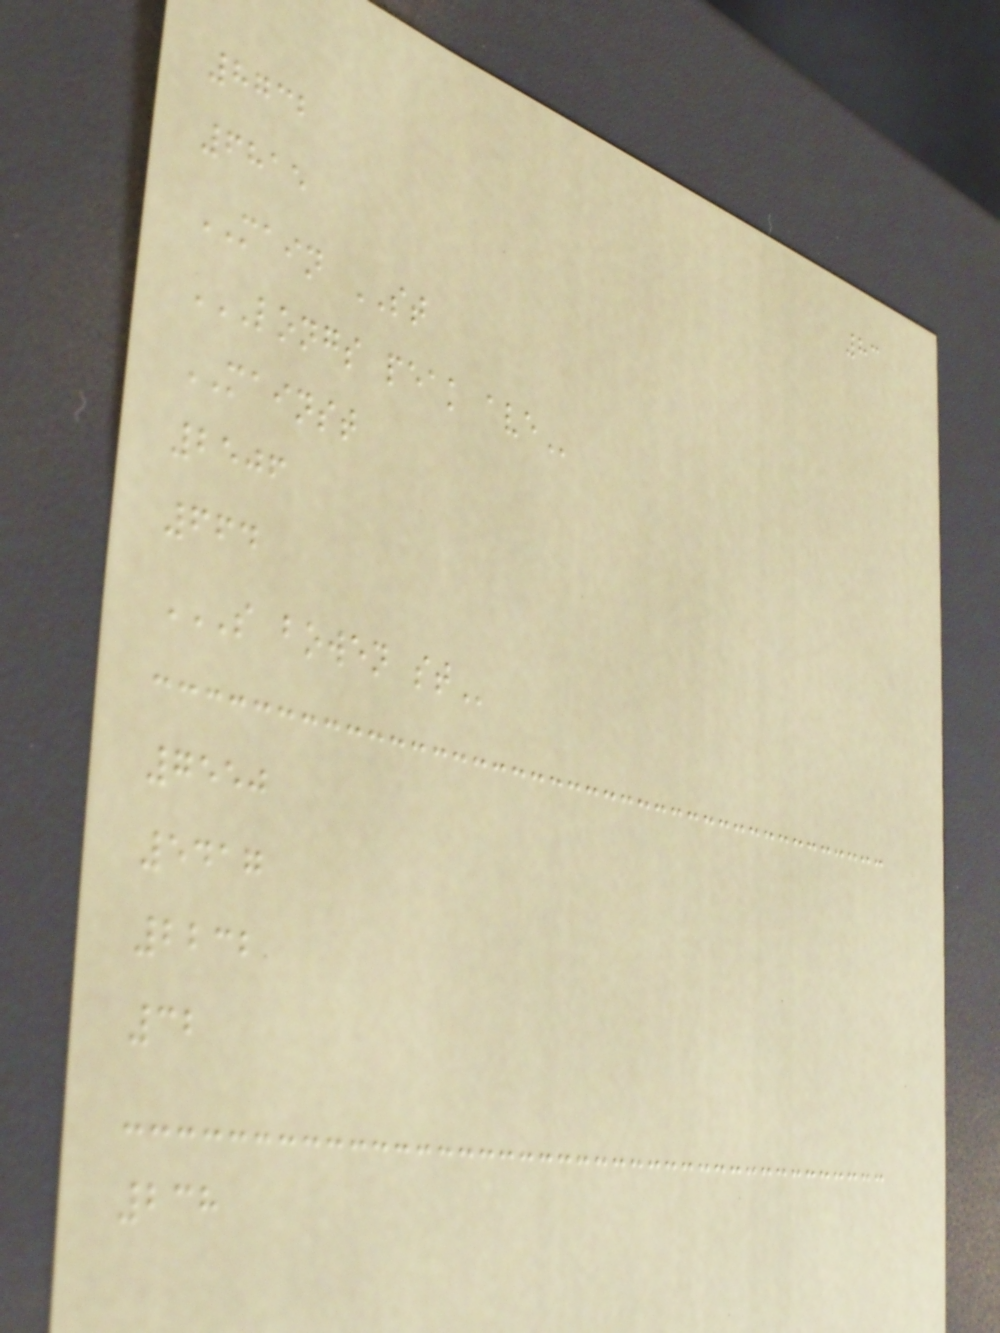83
8732
6815
MAIN ST
LONGS PEAK AVE
MAINST
2506
664
S BOWEN ST
7550
5417
2232
32
238
